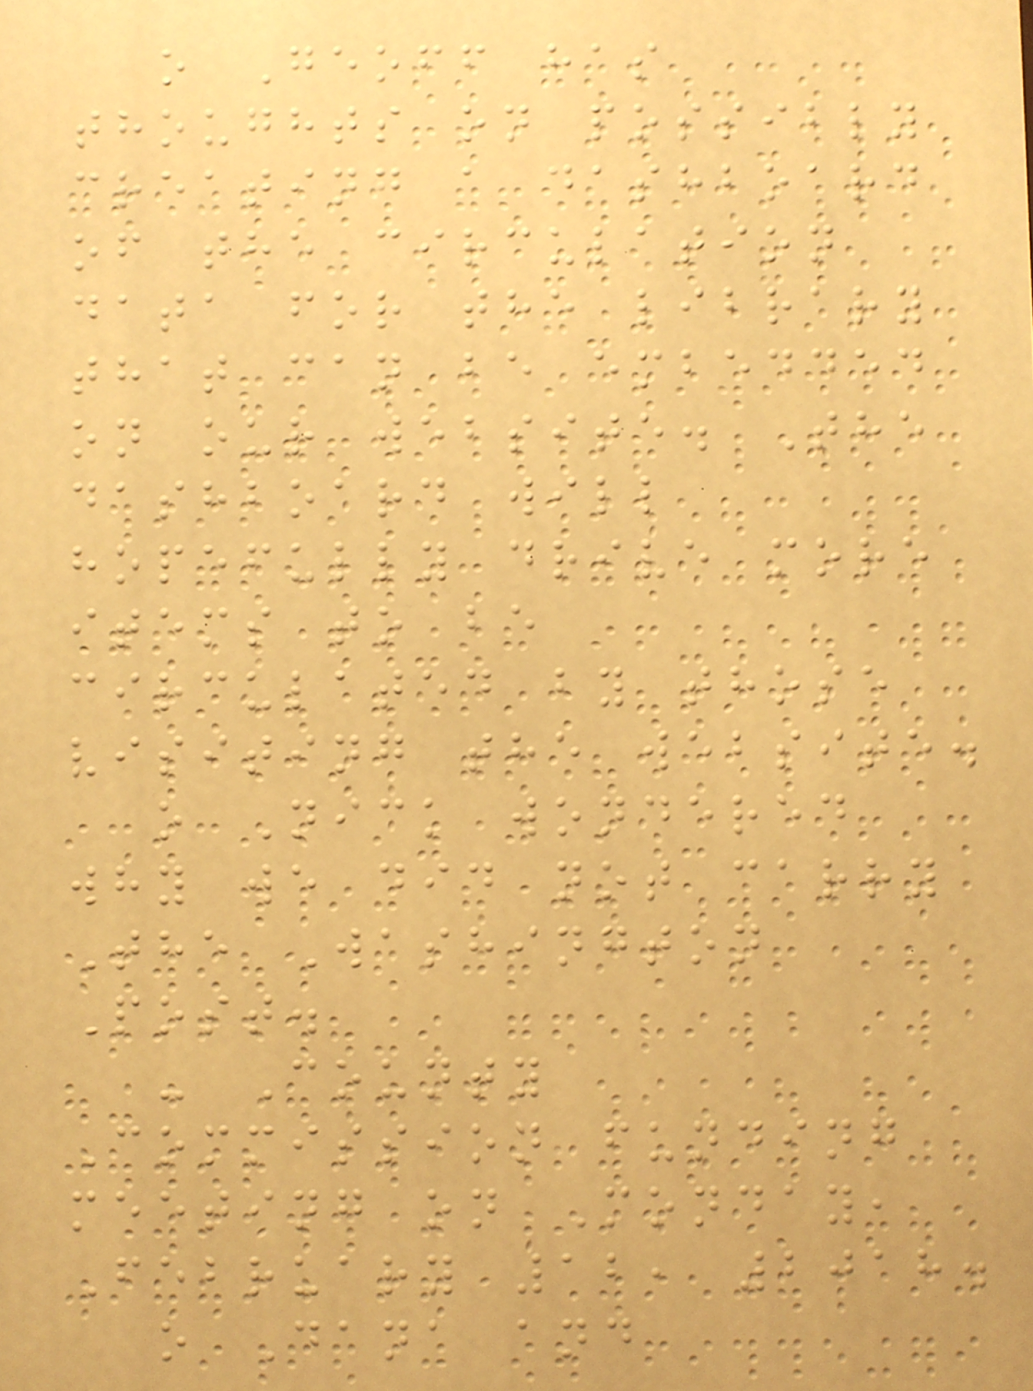o Geoff has
thoughts on possibly
creating a dashboard
of the circulation
data for the library
that can be embedded
on our website. The
dashboard will
hopefully drive more
items to be
circulated by those
visiting the website.
o Nick wondered
why we did not carry
The Washington
Post.
- County
Commission funding
meeting on Monday,
February 12, 2018.
o Dana and
